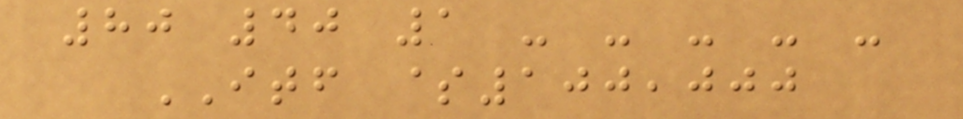80 40 1 - - - - -
ITF $100,000
